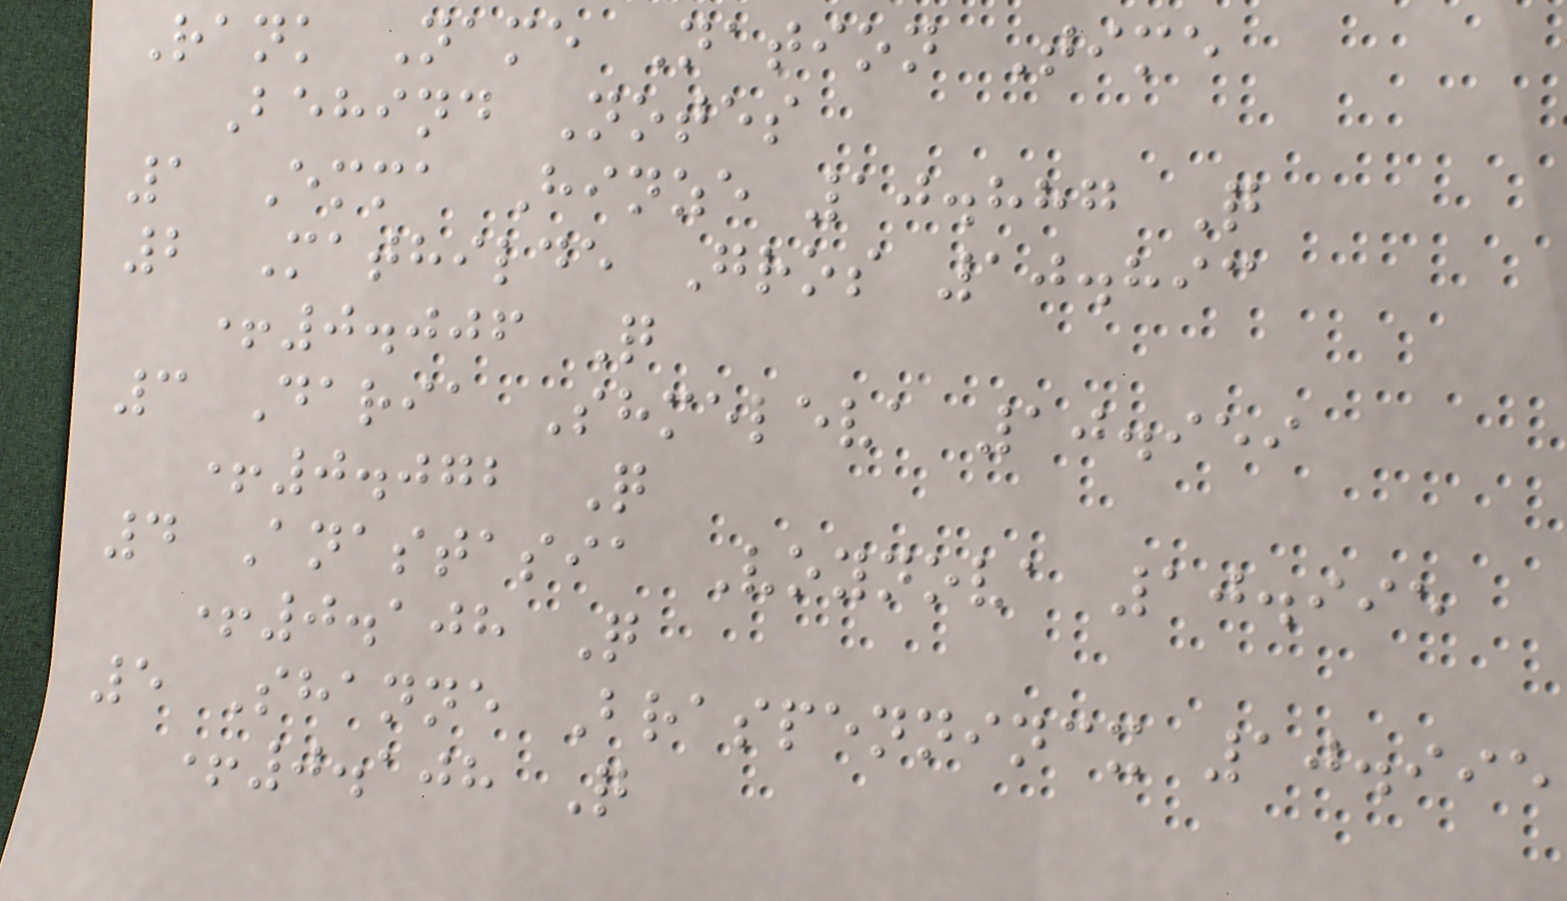Rank Name Nation Time
Behind Notes
1 Emma Hinze 10.887 Q
2 Mathilde Gros 10.893
+0.006 Q
3 Daria Shmeleva 10.959
+0.072 Q
4 Anastasia Voynova 10.995
+0.108 Q
5 Shanne Braspennincx 10.995
+0.108 Q
